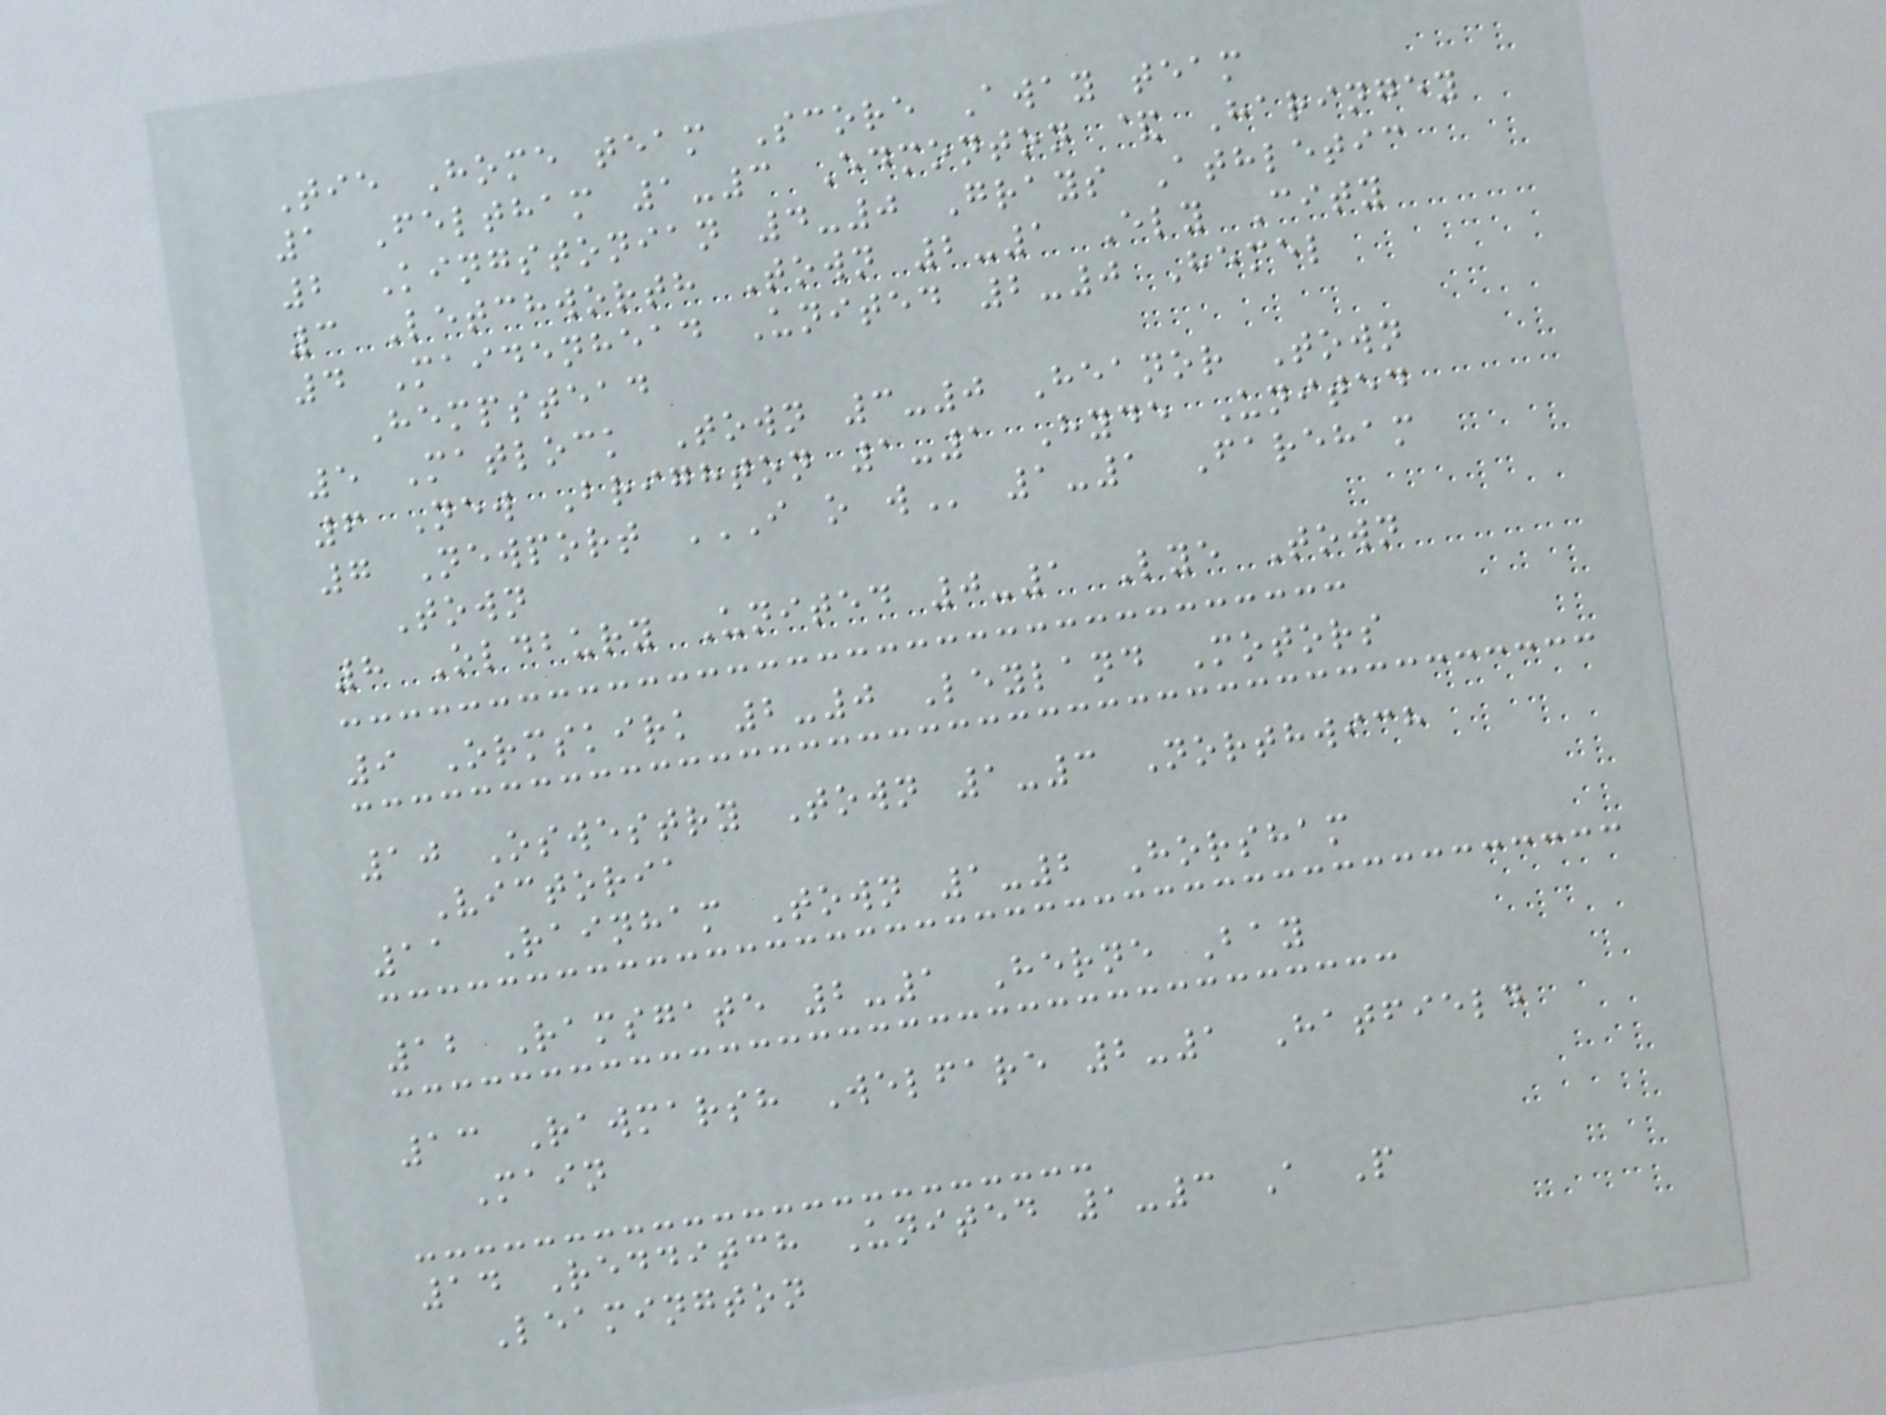Tie Home team Score Away team
1 Feltham 1-3 Edmonton & Haringey
2 Kingstonian 4-0 Grays Athletic
3 Letchworth Town 2-1 Ely City
4 Maidenhead United 2-0 Hemel
Hempstead
5 Matlock Town 3-0 Heanor Town
6 New Brighton 1-1 Hyde United
7 Newport I O W 1-1 Fareham
Town
8 Oldbury United 0-1 Lye Town
9 Ormskirk 2-0 Leyland Motors
10 Oswestry Town 1-3 Northwich
Victoria
11 Rainham Town 1-2 Horsham
12 Ramsgate 2-1 Herne Bay
13 Rawmarsh Welfare 2-1 Hatfield
Main
14 Redditch United 1-3 A P
Leamington
